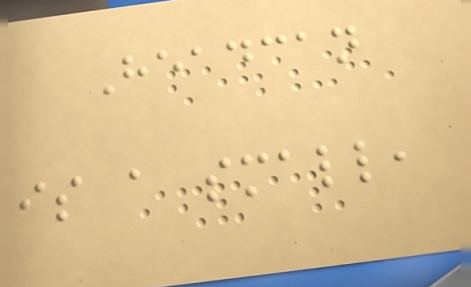Headcan
is a small,
